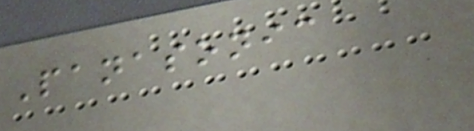Panasonic
